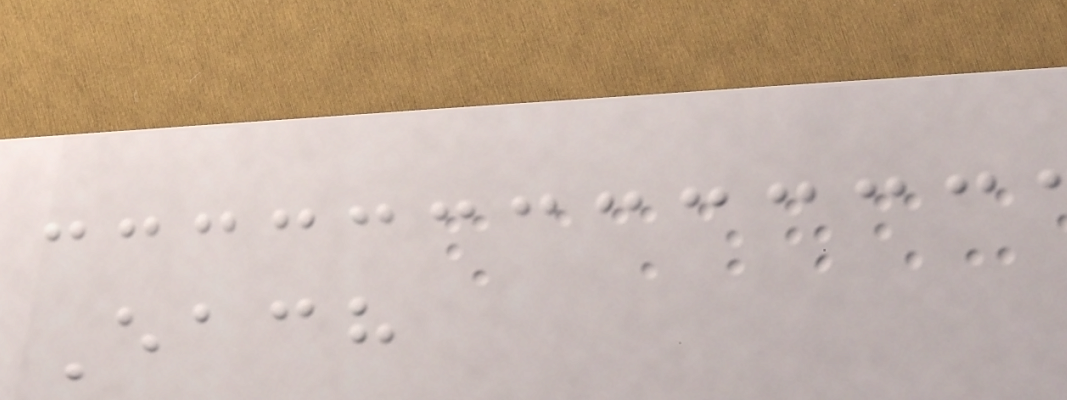Each
